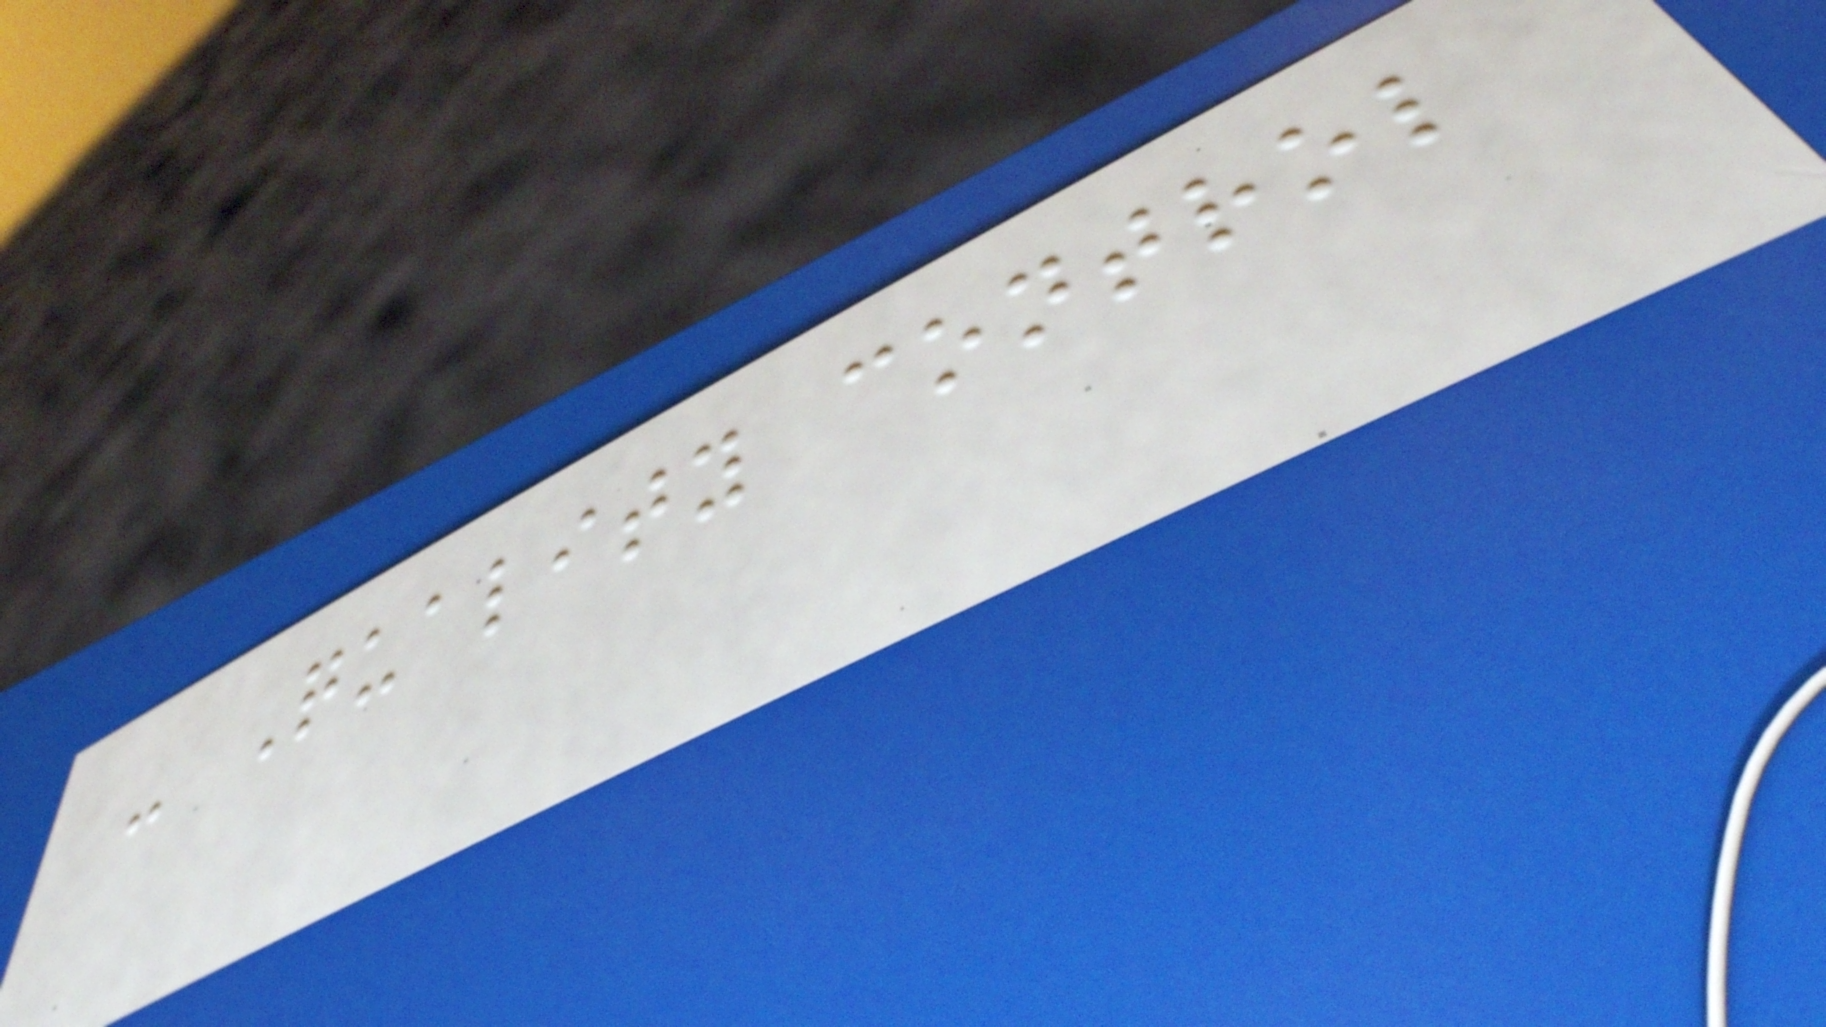- Quality control
